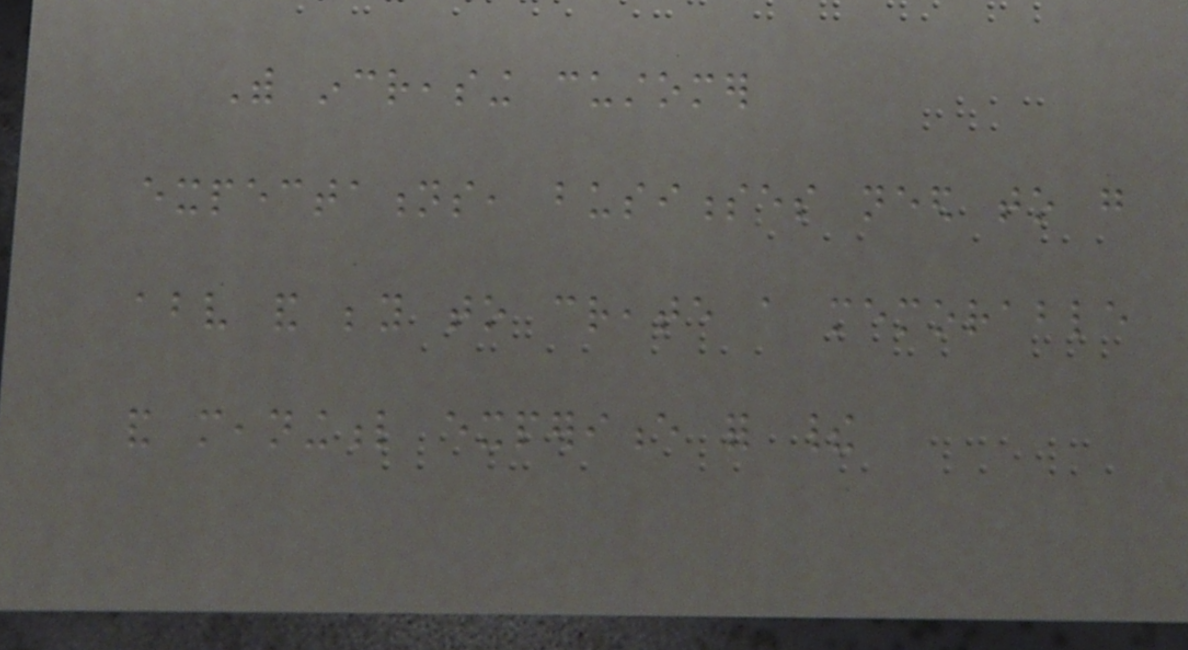With increasing customer
expectations, businesses need to go
above and beyond to create a memorable
and meaningful experience for their
